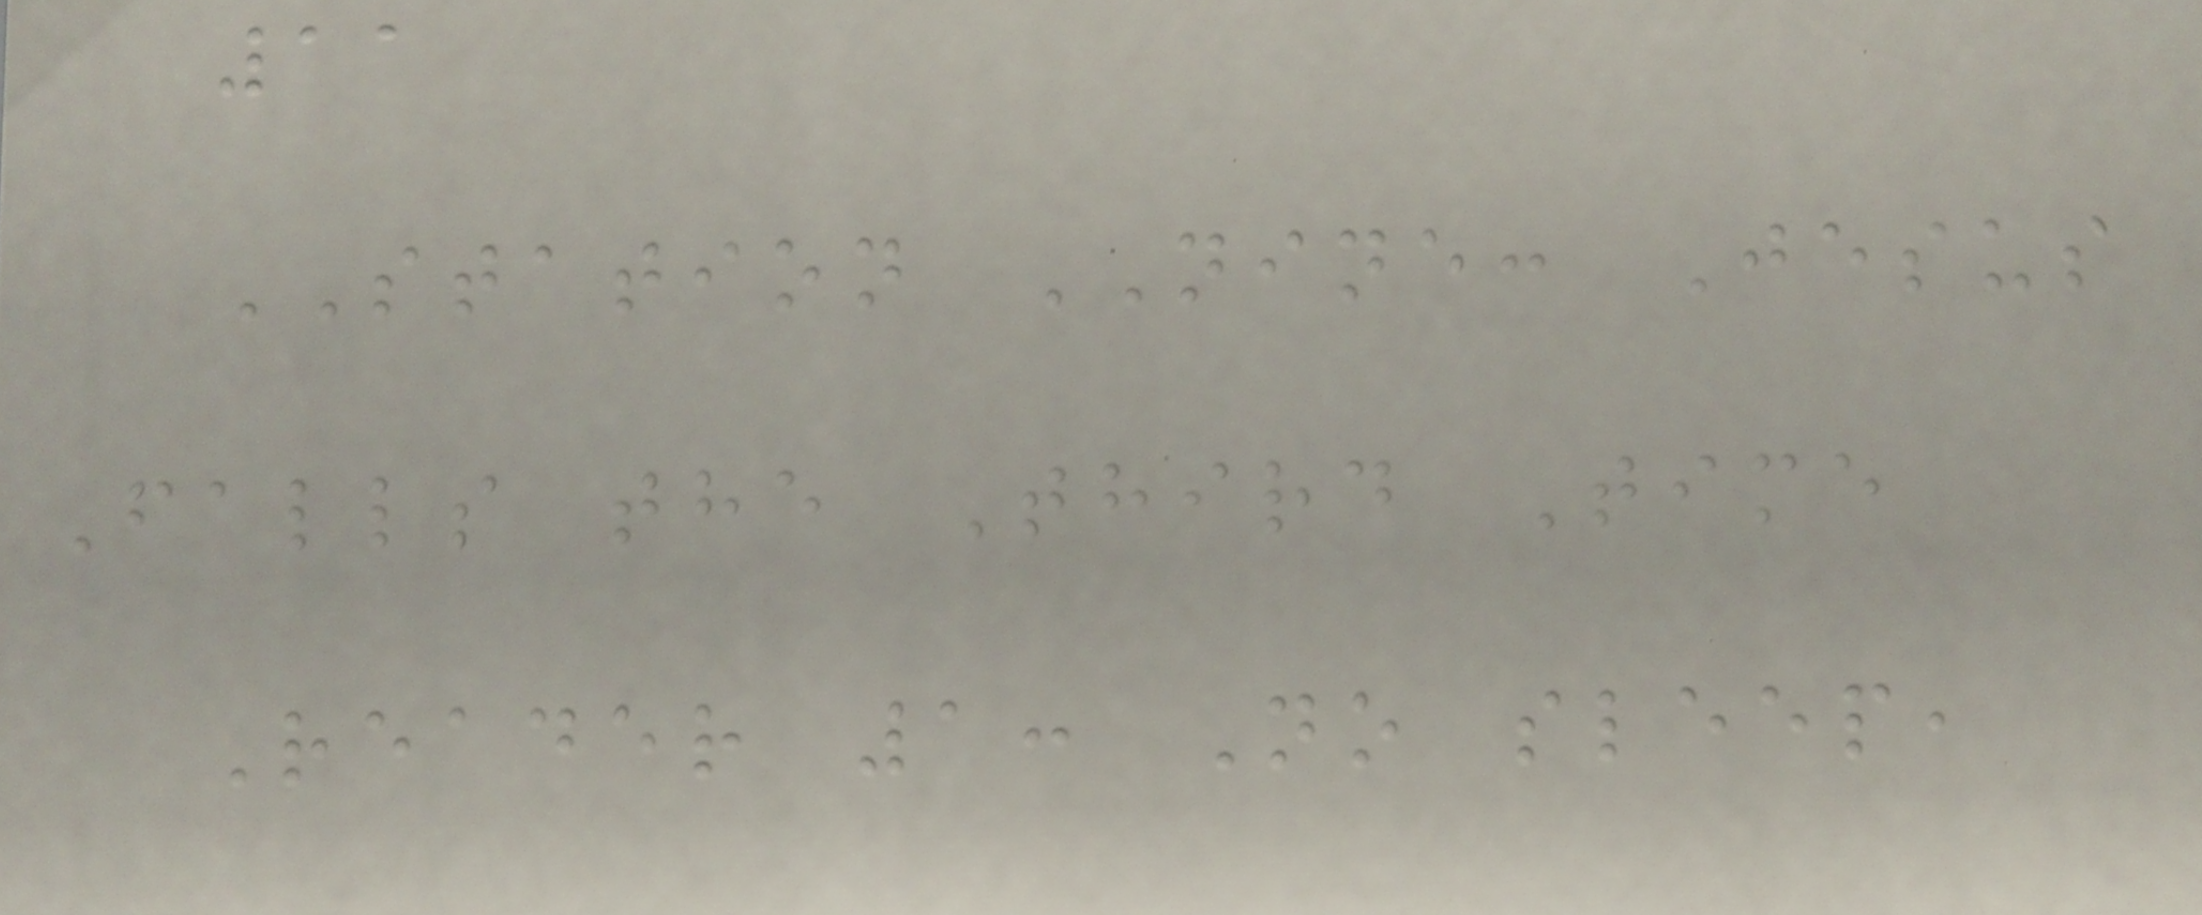11
STATION NINE: Jesus
Falls the Third Time
Reader 1: No sleep,
